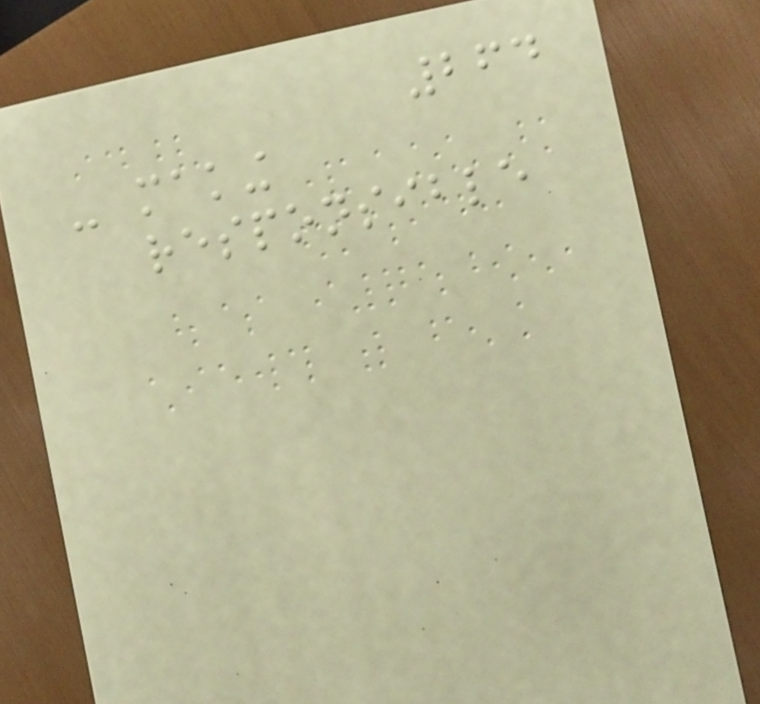264
- making
responsible
